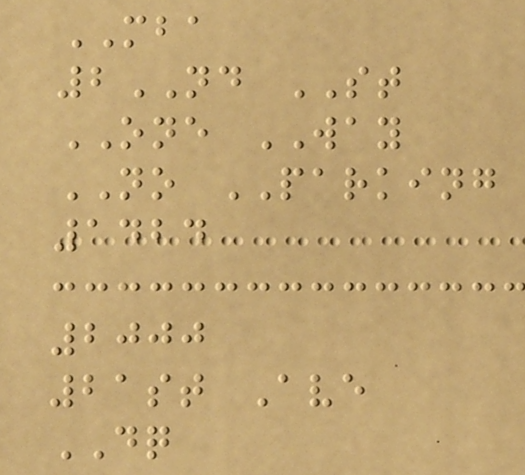MBA
2ND ST
ONE WAY
NO PARKING
1424
2000
21st Ave
DQ
